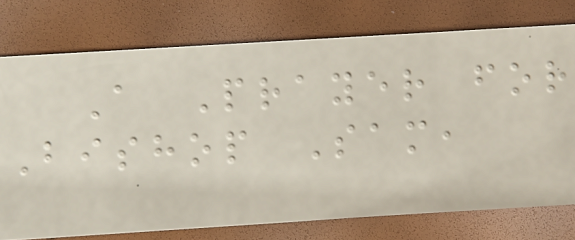A Prayer for
Bishop Sam,
